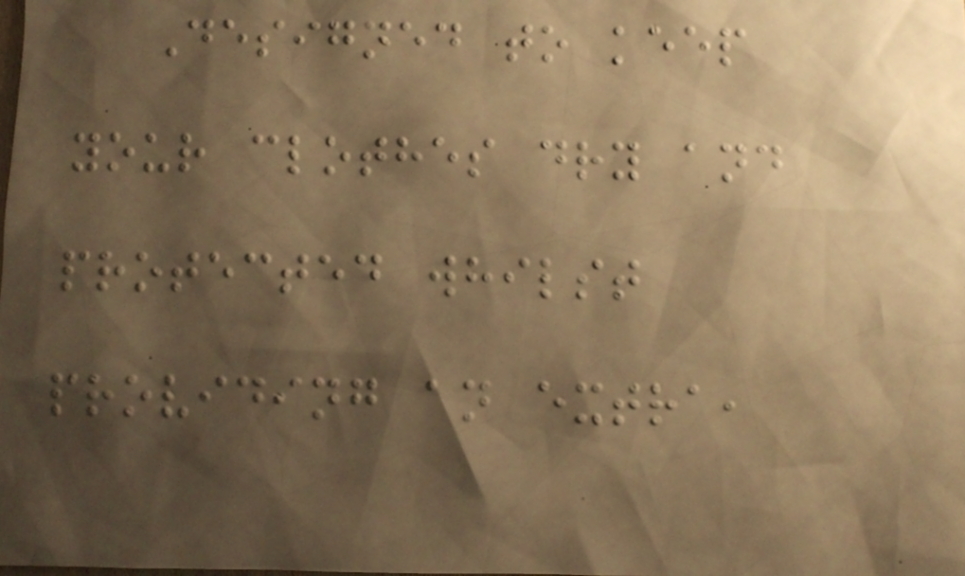Designed to keep
your clothes dry and
protected whilst
providing an extra,
